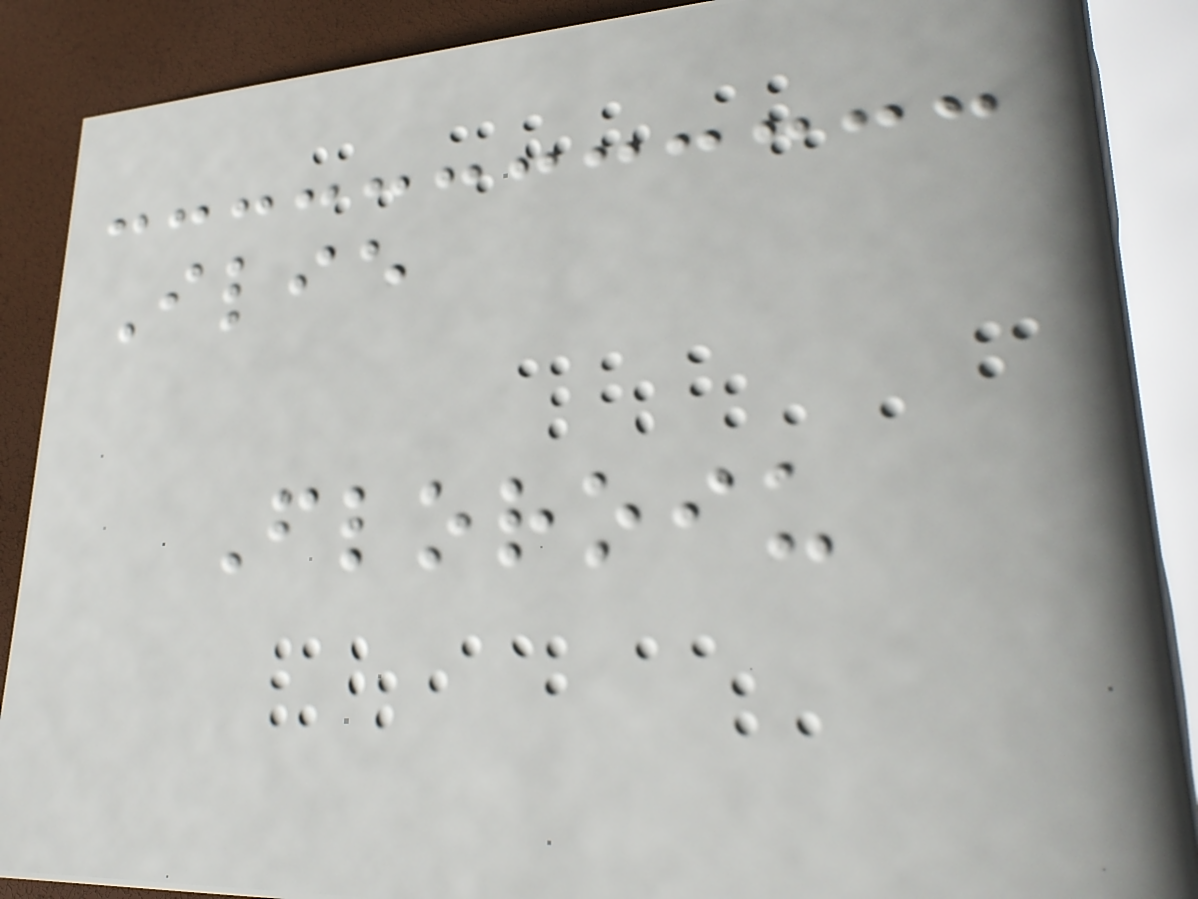Ilie
Floroiu
